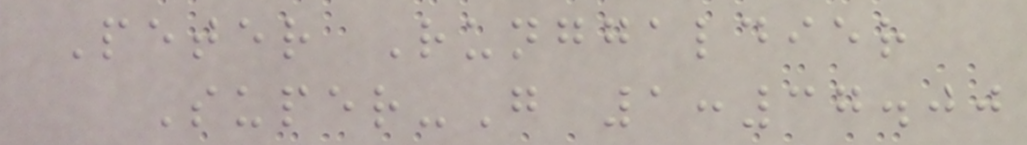Peter Runggaldier
Super-G 1:37.00
